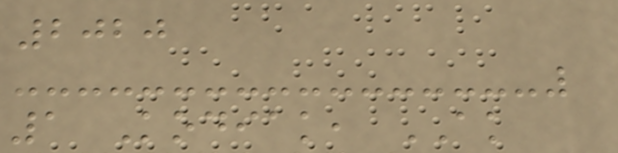2020
1 Kodiak, AK
